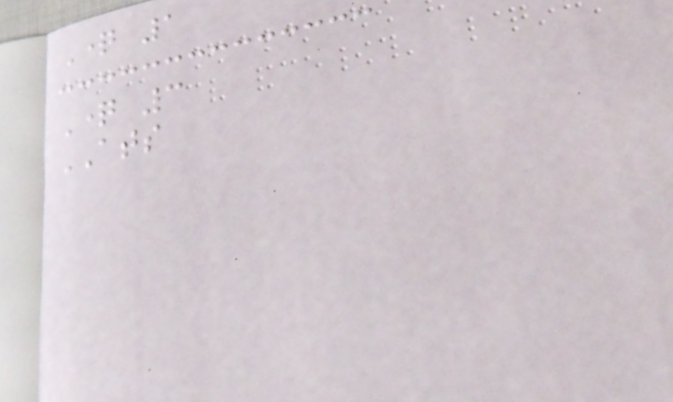Question 1
Question 3
ATS
